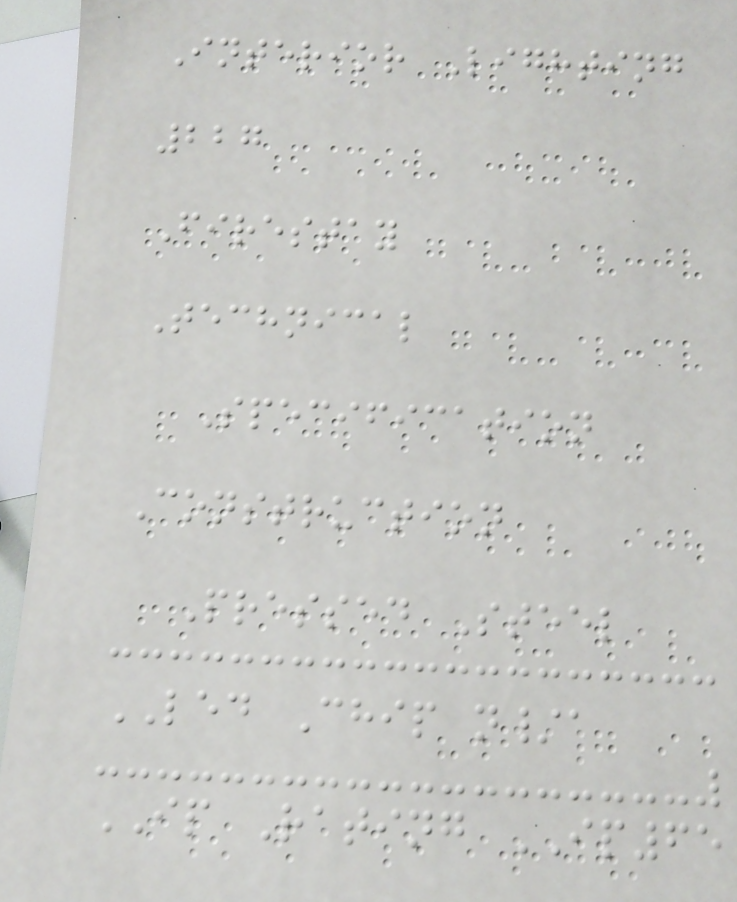Interior Lighting
227
Firestay
Technical
Specification
Construction
Pressed Steel
LED Chip n/a
IP Rating IP65
